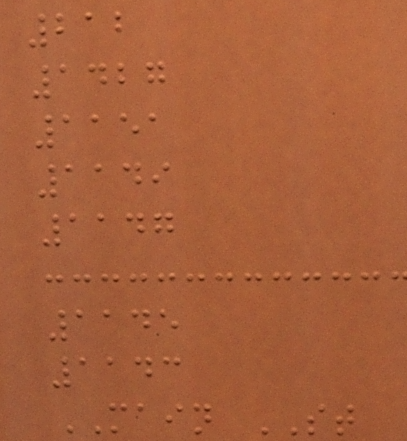212
1427
1151
1149
1147
1145
1143
MAIN ST
